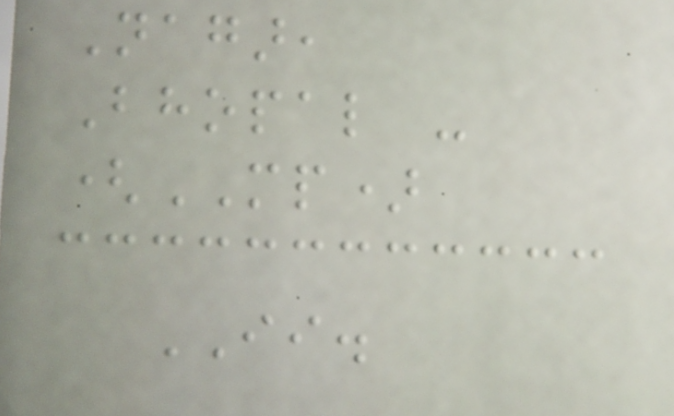Nagar,
Bhopal -
(MP)
II.
